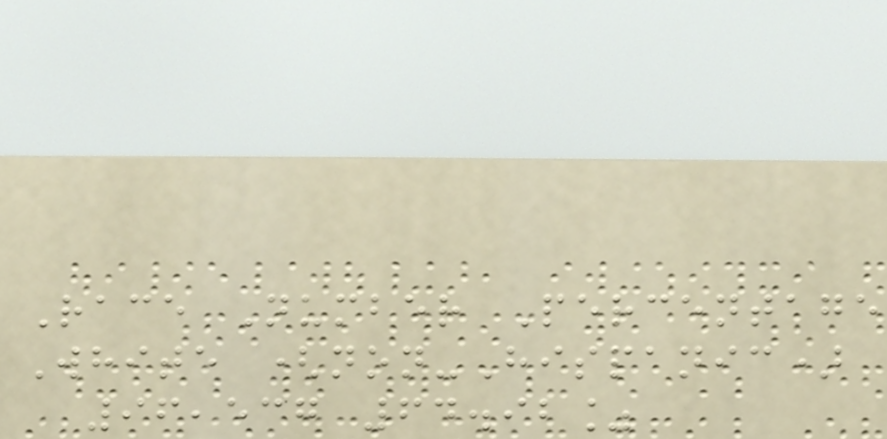Race Number Percentage
White (non-Hispanic)
96,537 64.92%
